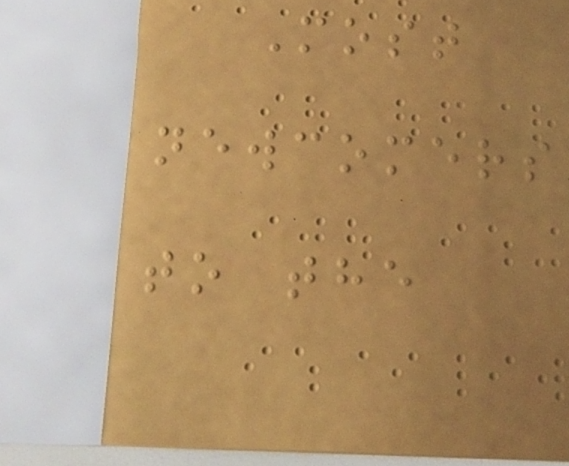Most
newcomers
to the
